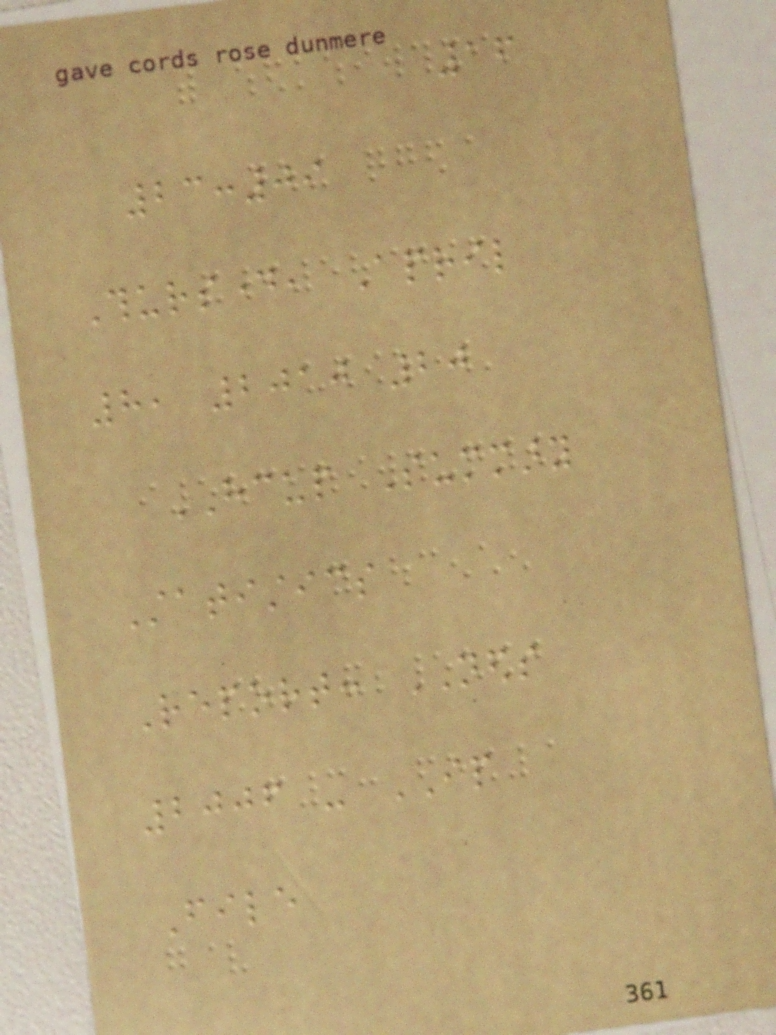16
23:09
Thursday, April
8, 2010 20
HCUP Summary
Statistics
Report: NEDS
2006 - IP
File
